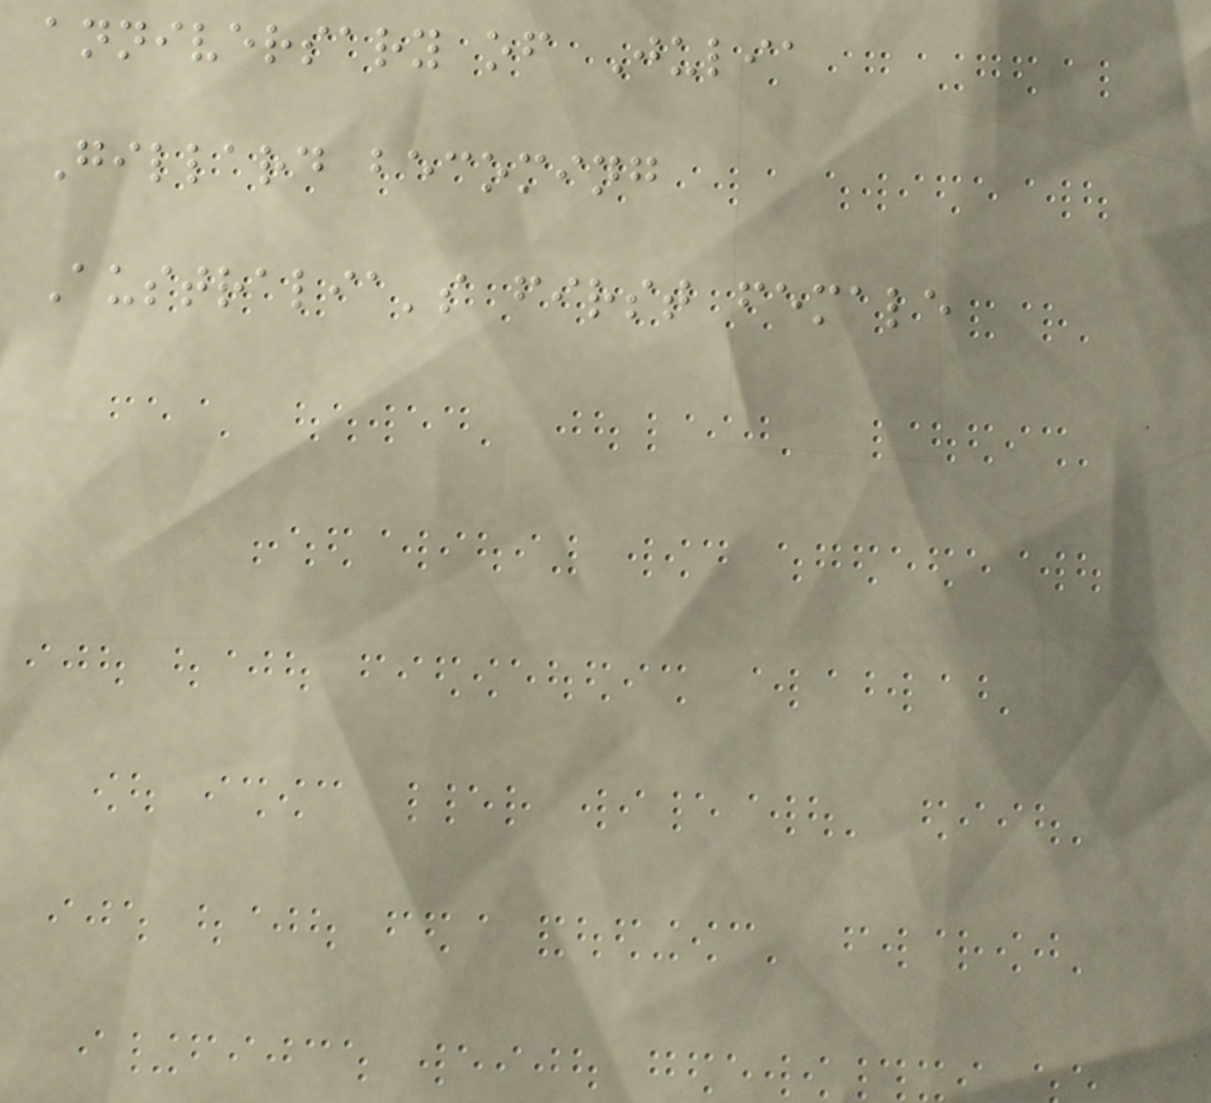anniversary of Julia
Gillard becoming
Australia's first female
